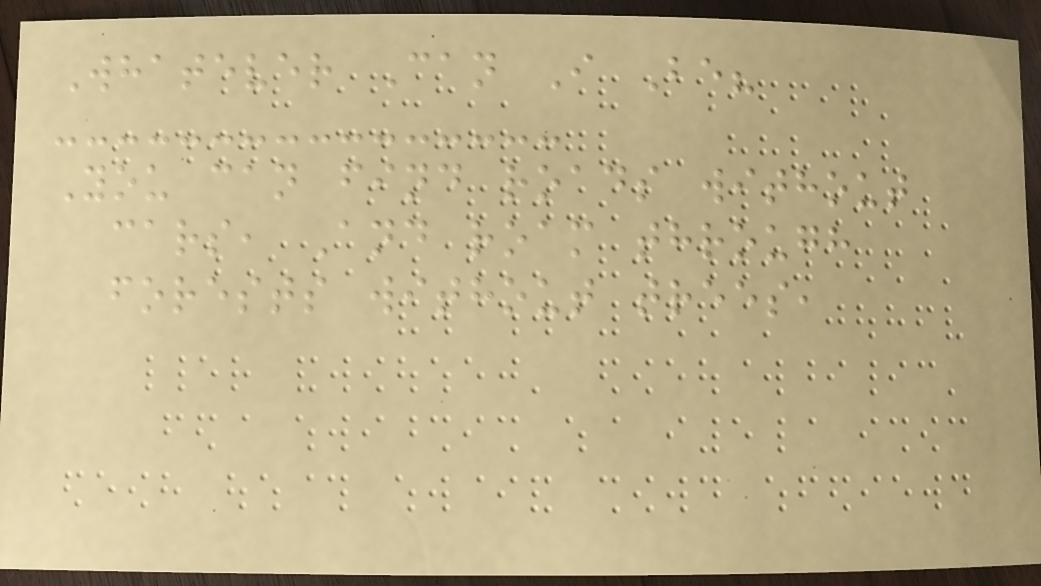Whatever Can I Be?
You can find roads without
cars, And roam through
forests without trees,
